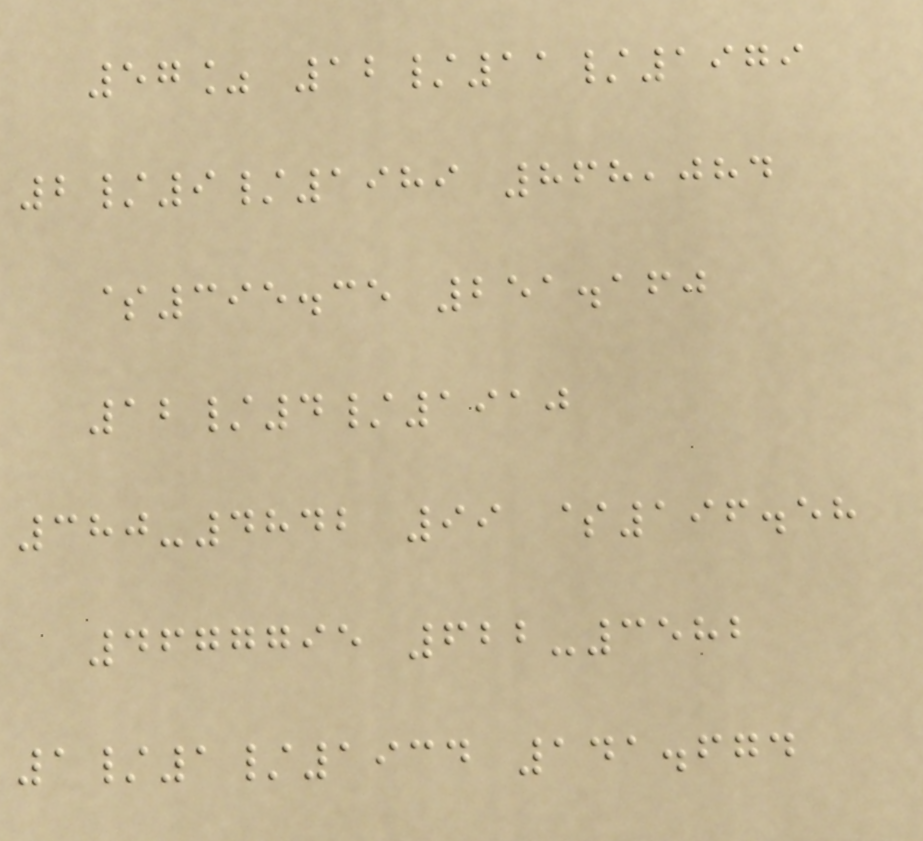57% 12/11/1979
2/9/1989 868,084
$395.35 251.160
12/4/1910
380-4842 99 $196.58
4677795 622-3582
1/1/1934 141.674
